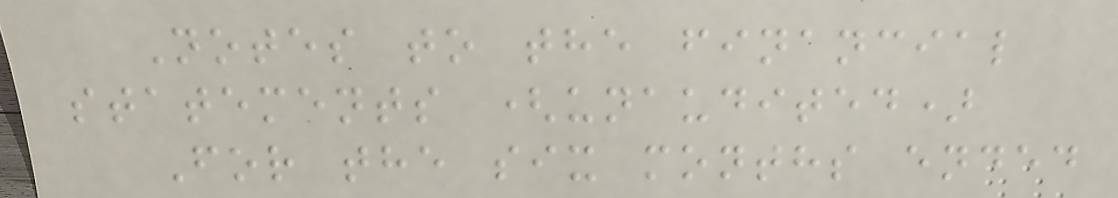Notes to the financial
statements (unaudited)
For the six months ended
